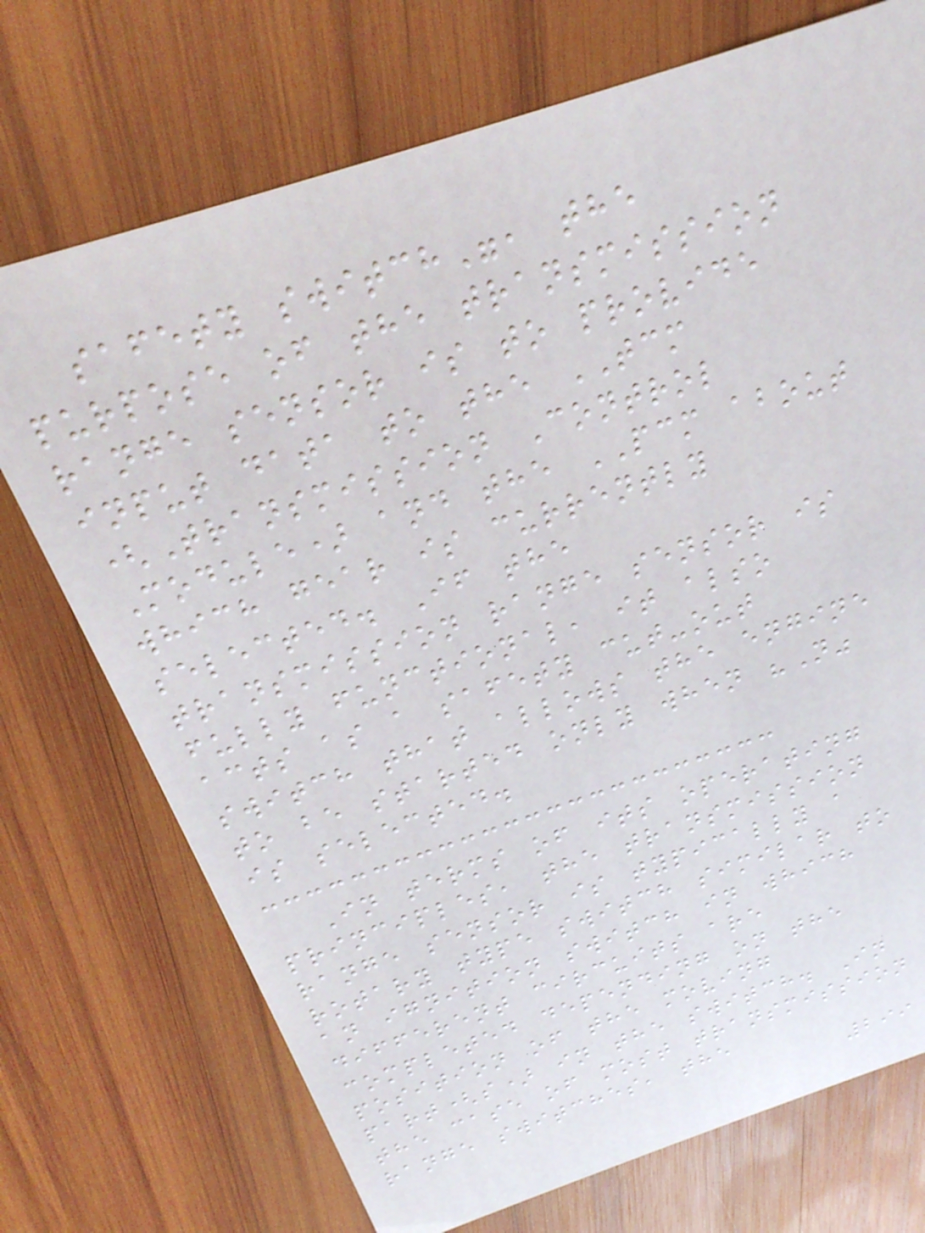safety switch", the
purpose of the transmission
range sensor is to provide
input data to the TCM
(Transmission Control
Module) and the PCM about
which gear is currently
selected. If the
transmission range sensor is
fully functional, it also
acts as a safety cut-out
switch that allows the engine
to be started only when "N"
is selected.
In terms of its operating
principles, the transmission
range sensor is typically a
rotary type switch similar to
an ignition switch in which
different circuits are
completed depending on the
position of the moving
part(s) in the switch. In
the case of most transmission
range switches, the
299
